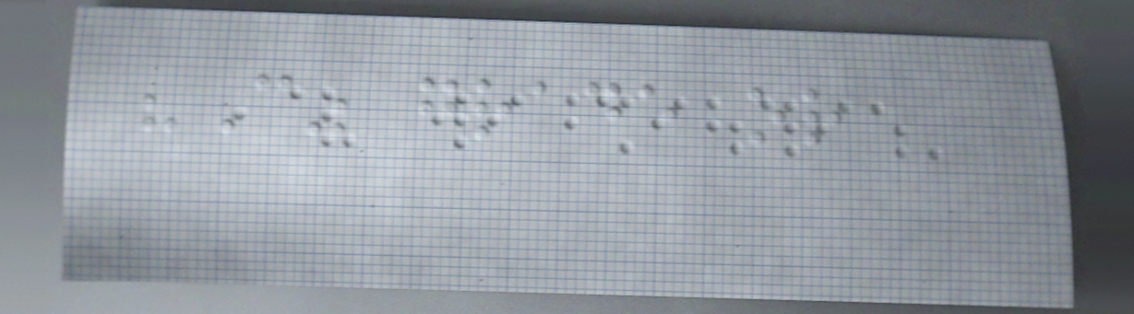"C" grade or
